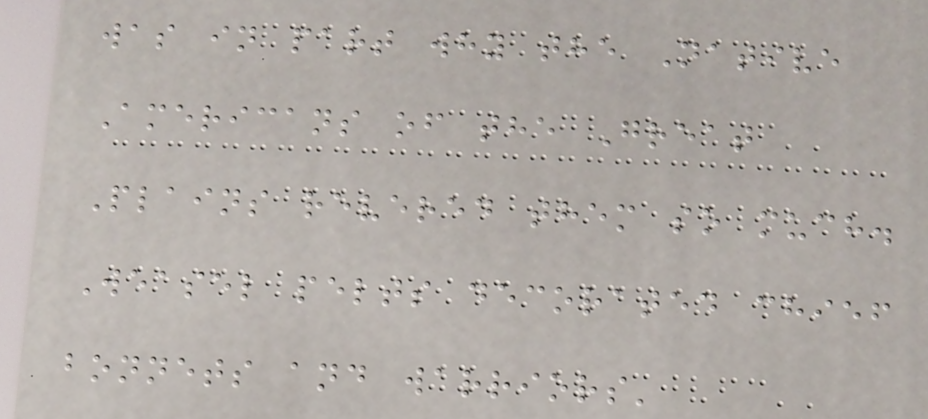was in part why the Native
Americans of the Great
Plains revered them so much.
Weasel pelts decorated chief
bonnets and warriors'
